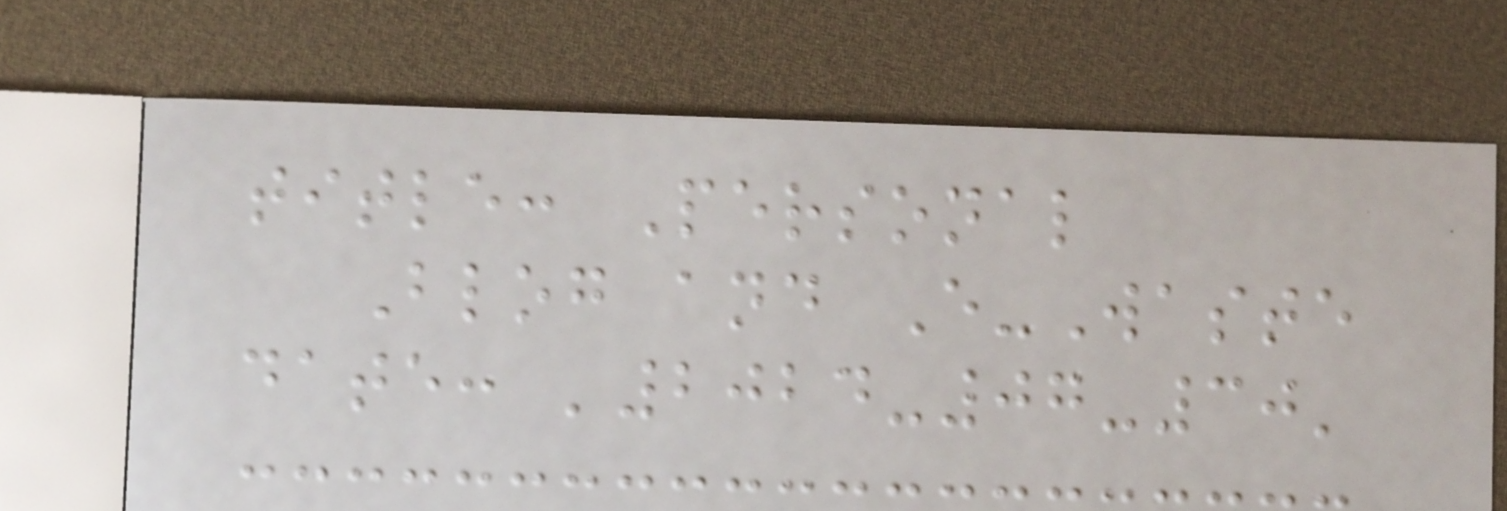title: Personal
Blog and E-Waste
date: '2024-07-30'
